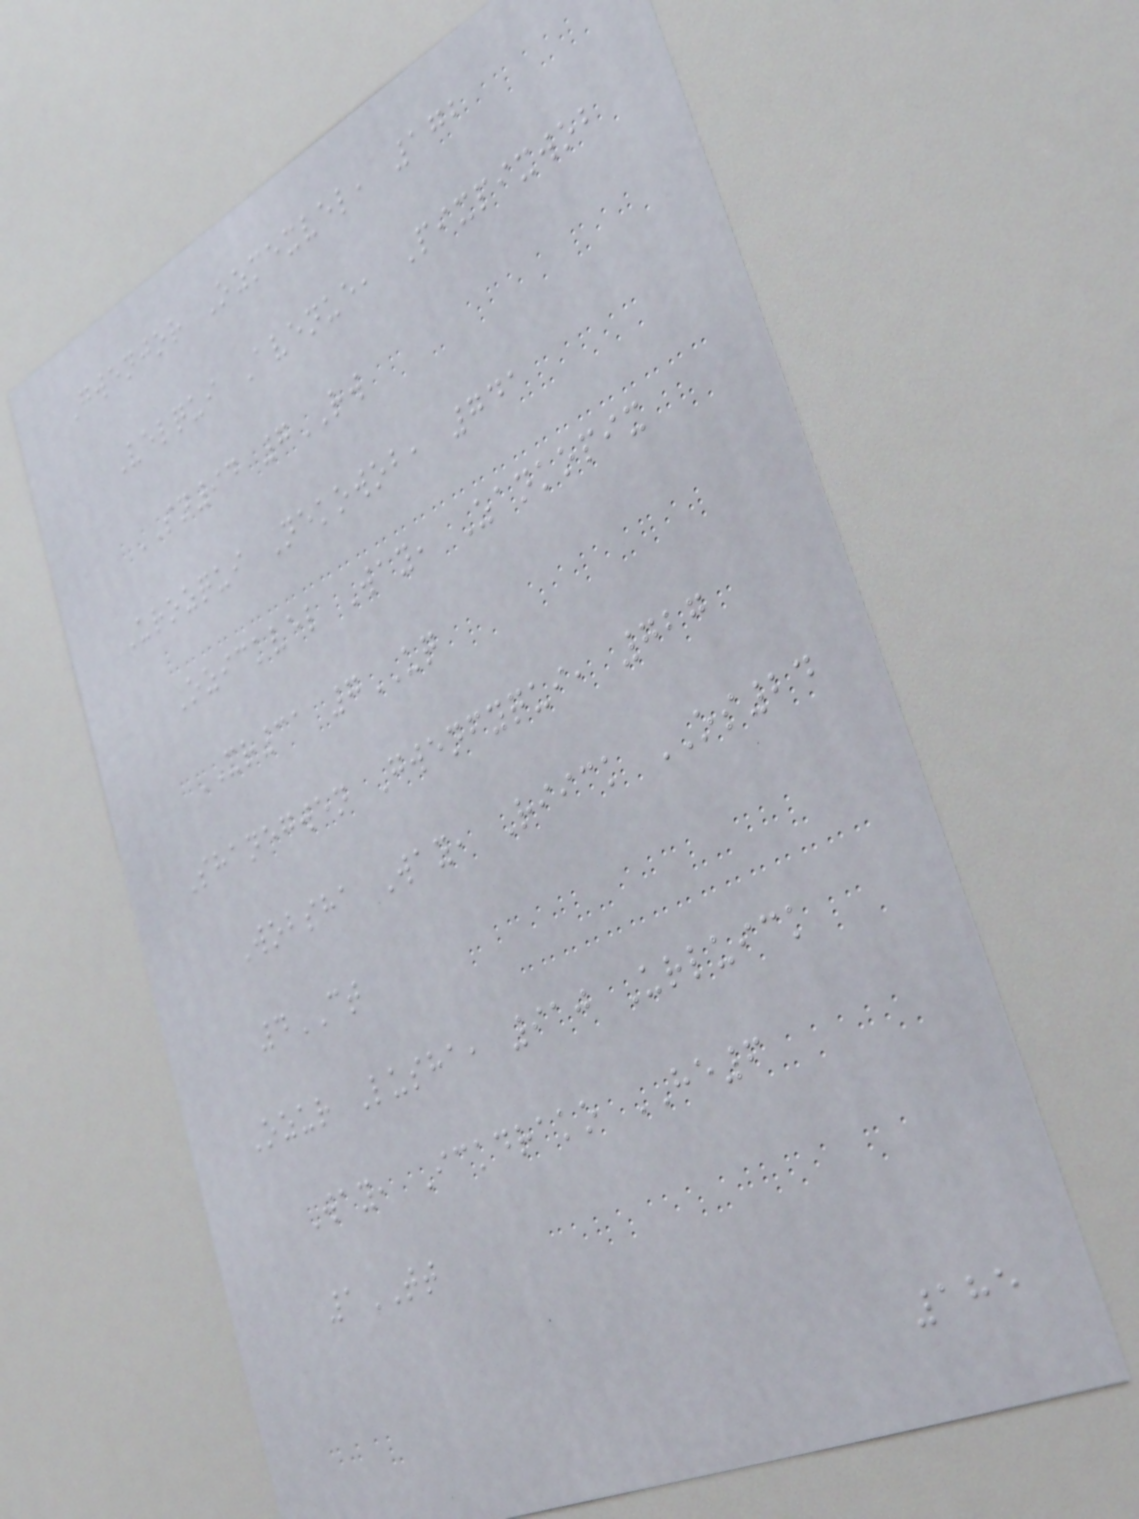Gwenjor Ozmexvel, 172
Velqui Avenue, Pixpixwob
SN94 7RW
Urozqui Nekowob, 741
Ozickvel Way, Zankopix
XR31 7UQ
Shanegwen Gwenfyqui, 727
Wobsha Way, Riick OS24
4CT
Ozur Lusha, 910 Urluick
Way, Ickdrako HE6
1TT
185
